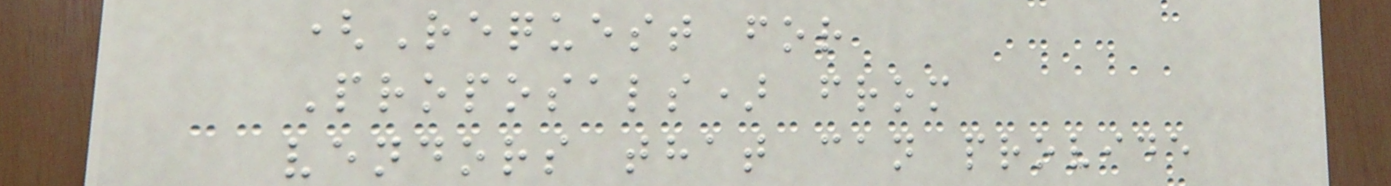(Request for
Proposals) from
vendors that can provide
